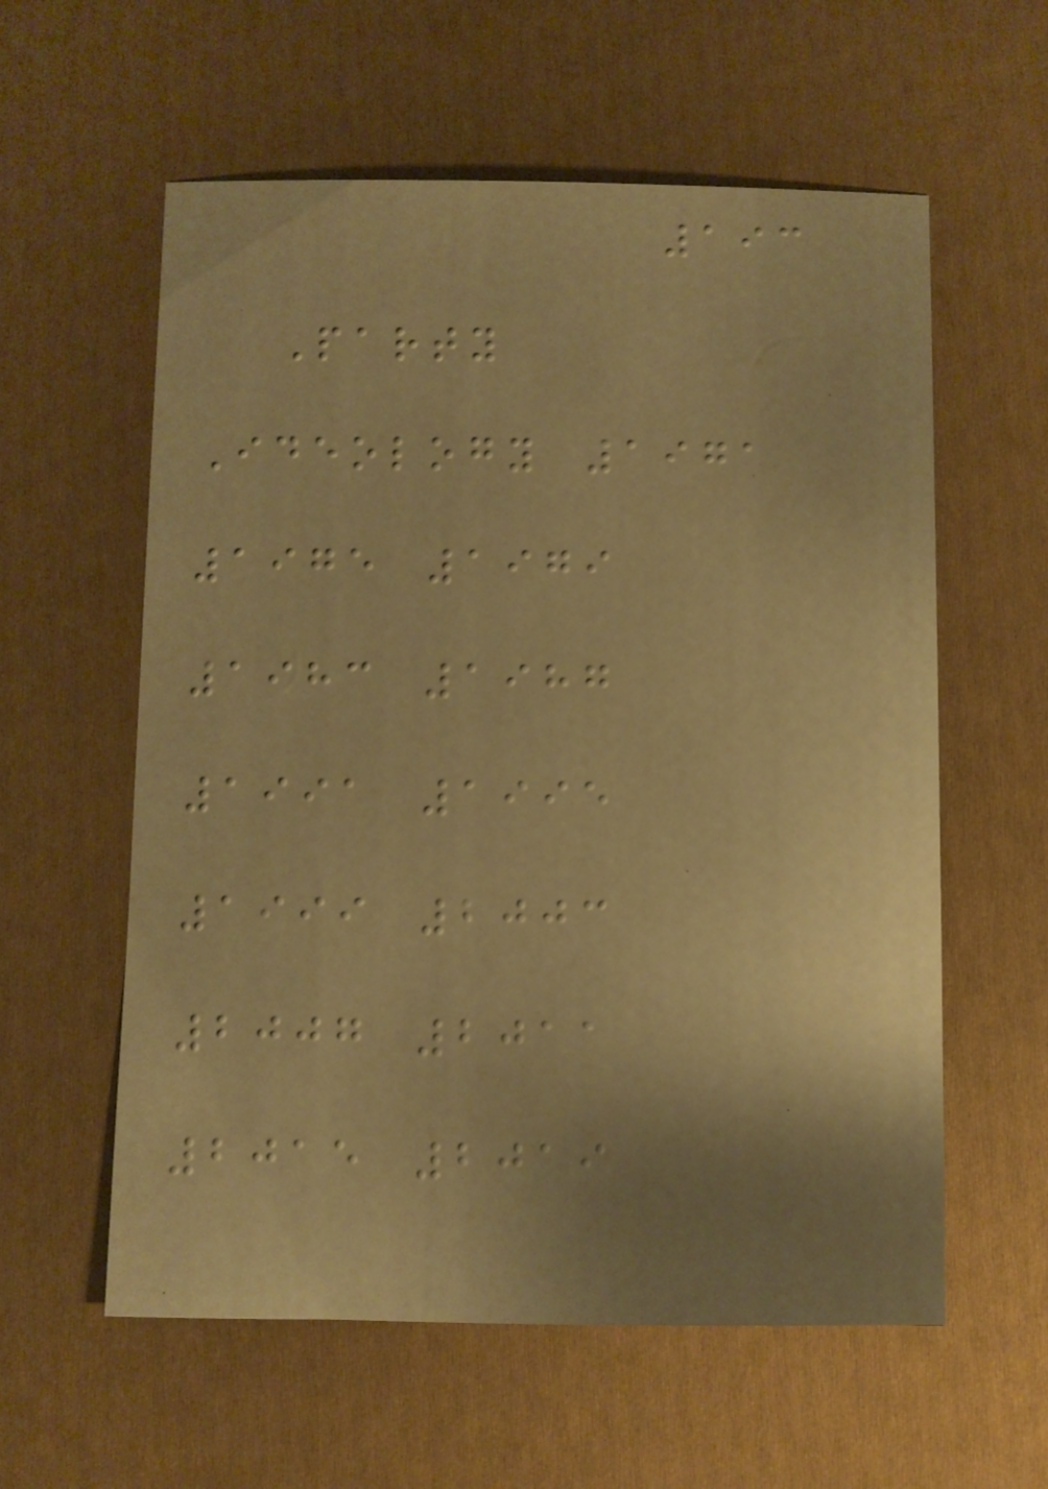193
Party
Ideology 1971
1975 1979
1983 1987
1991 1995
1999 2003
2007 2011
2015 2019
